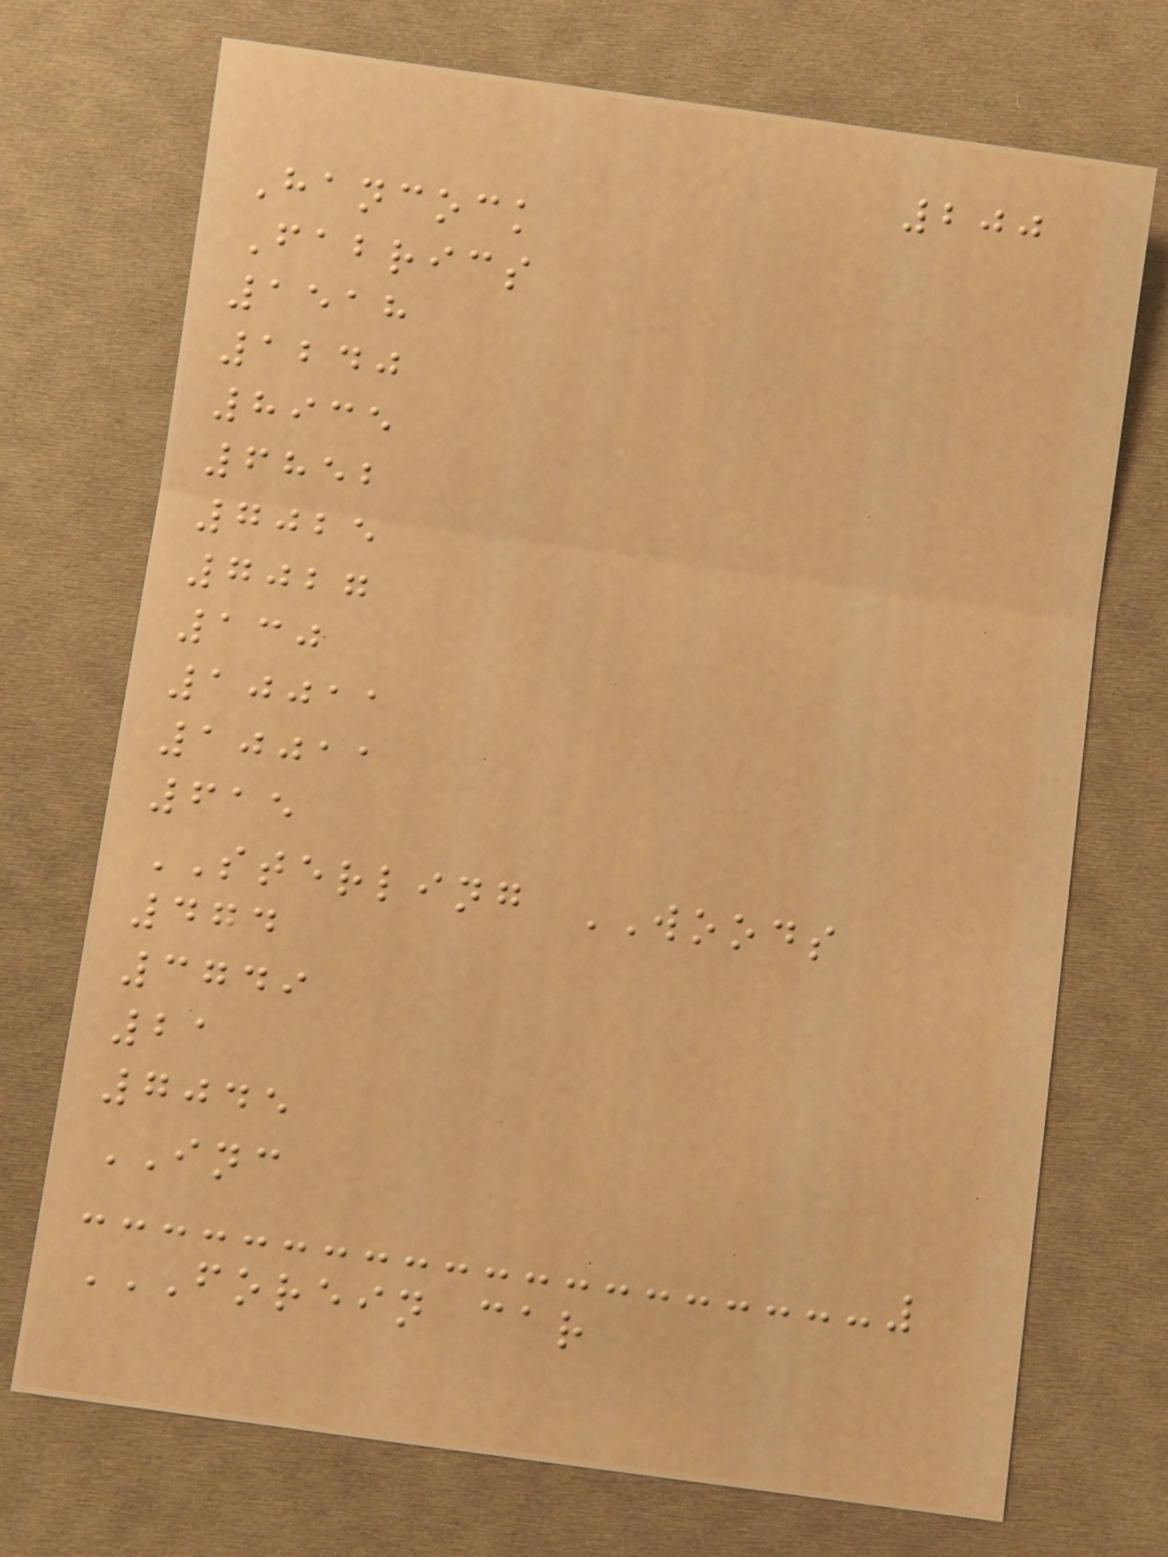200
Hancock
Fabrics
1518
1240
8935
6852
7025
7027
130
10011
10011
615
STERLING WOODS
474
3749
21
7045
INC
FOREIN CAR
